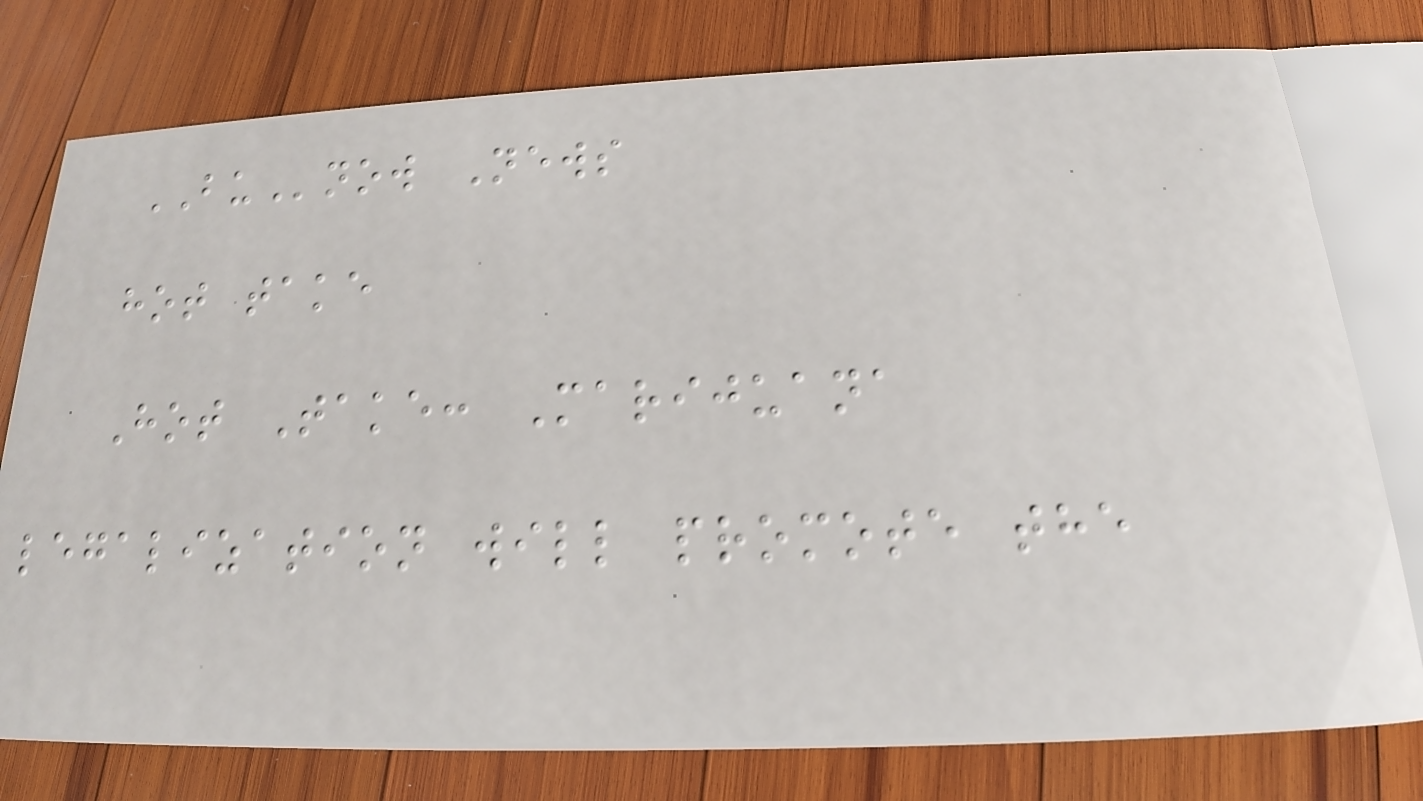BUnow News
hot take
Hot Take: Marijuana
legalization will promote the
